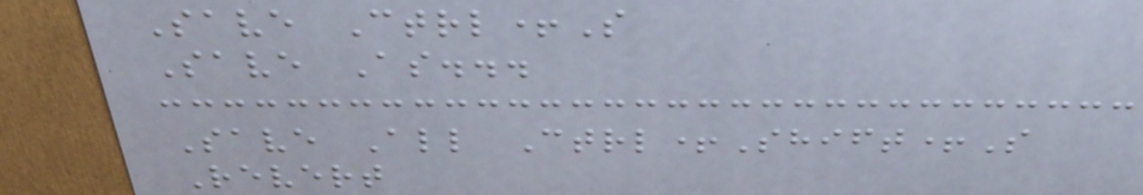Save Ctrl+S
Save As...
Save All Ctrl+Shift+S
Revert
